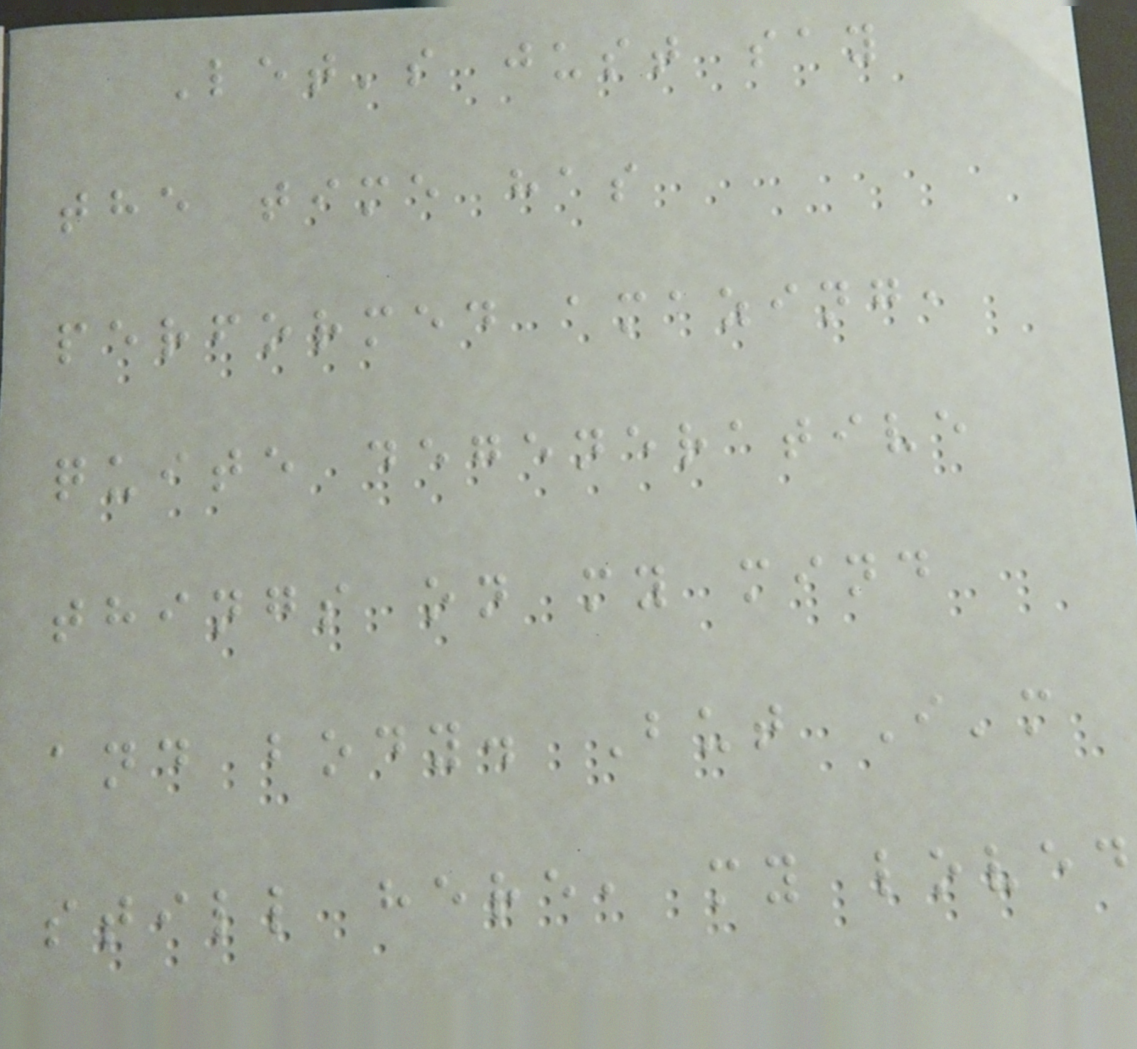Let's just say
the time has
performed amazing,
quite degenerative
things on my mind
and body. But I'm
still here, my loved
